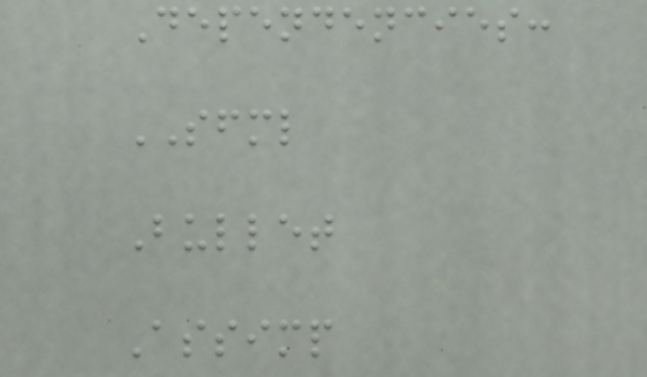Dependencies:
SFML
Bullet
Assimp
